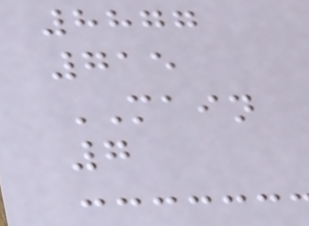8877
715
MAIN
7
